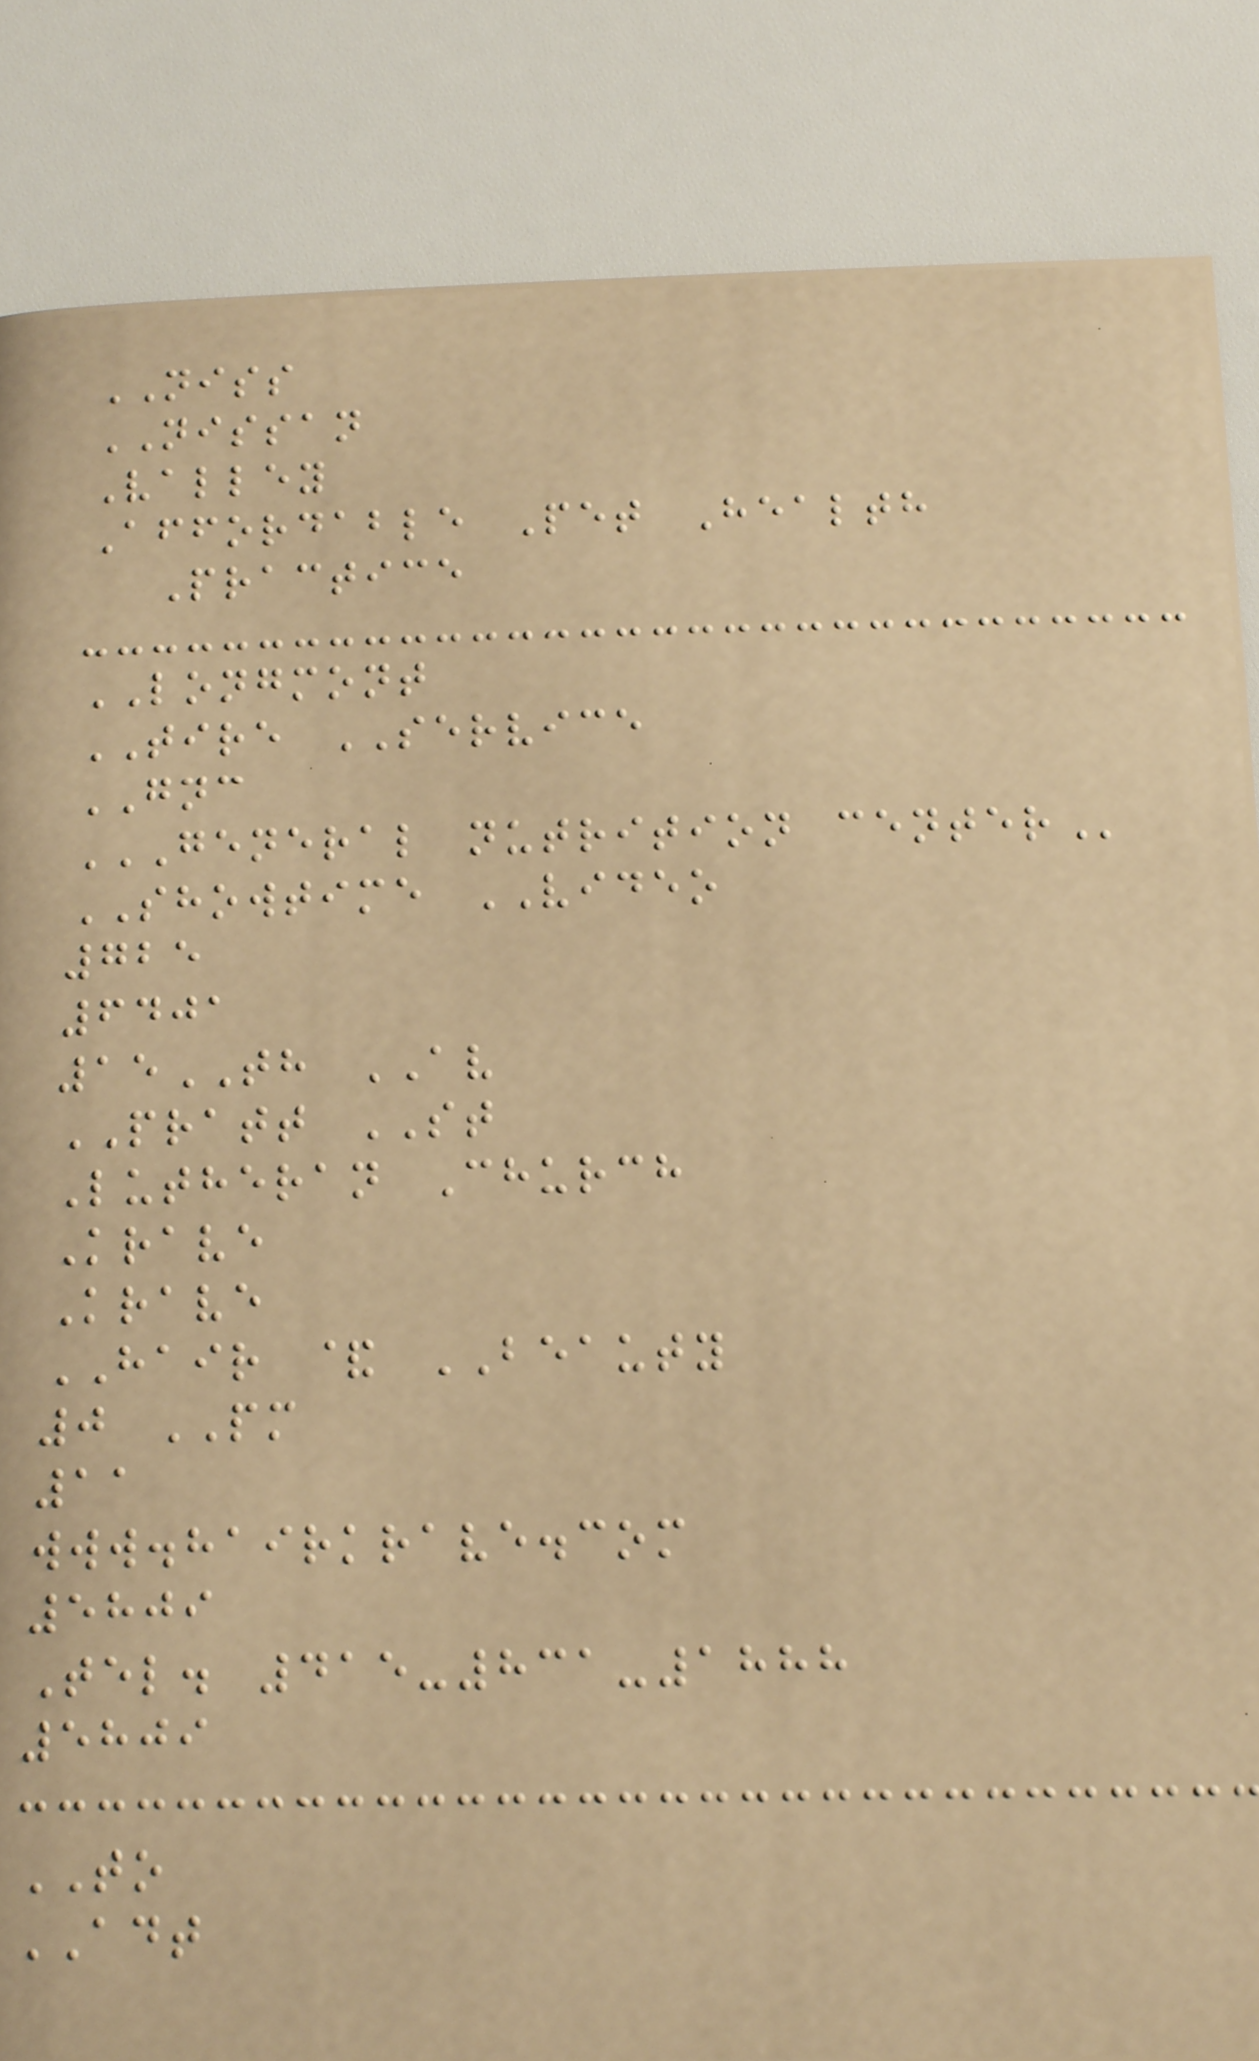NISS
NISSAN
Valley
Affordable Pet Health
Practice
LONGMONT
TIRE SERVICE
GNC
GENERAL NUTRITION CENTER
SHOWTIME VIDEO
725
6401
15TH AV
PRATT ST
Lutheran Church
Krave
Krave
HAIR & BEAUTY
0 PM
11
www.hairkrave.com
5809
Tel. 415-831-1888
5809
TO
ADT
